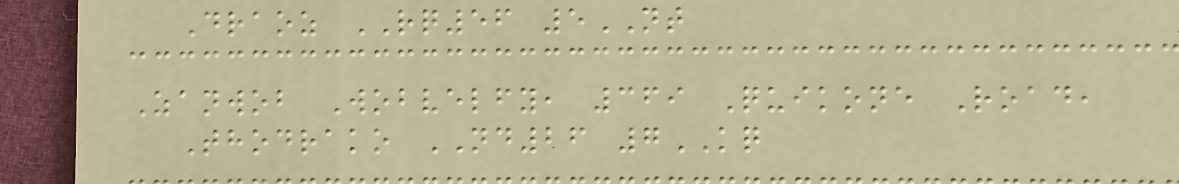Draoz RQ56 5NT
Zanwob Wobvelfy, 369 Quikone Road,
Thodrako ND26 7KQ
